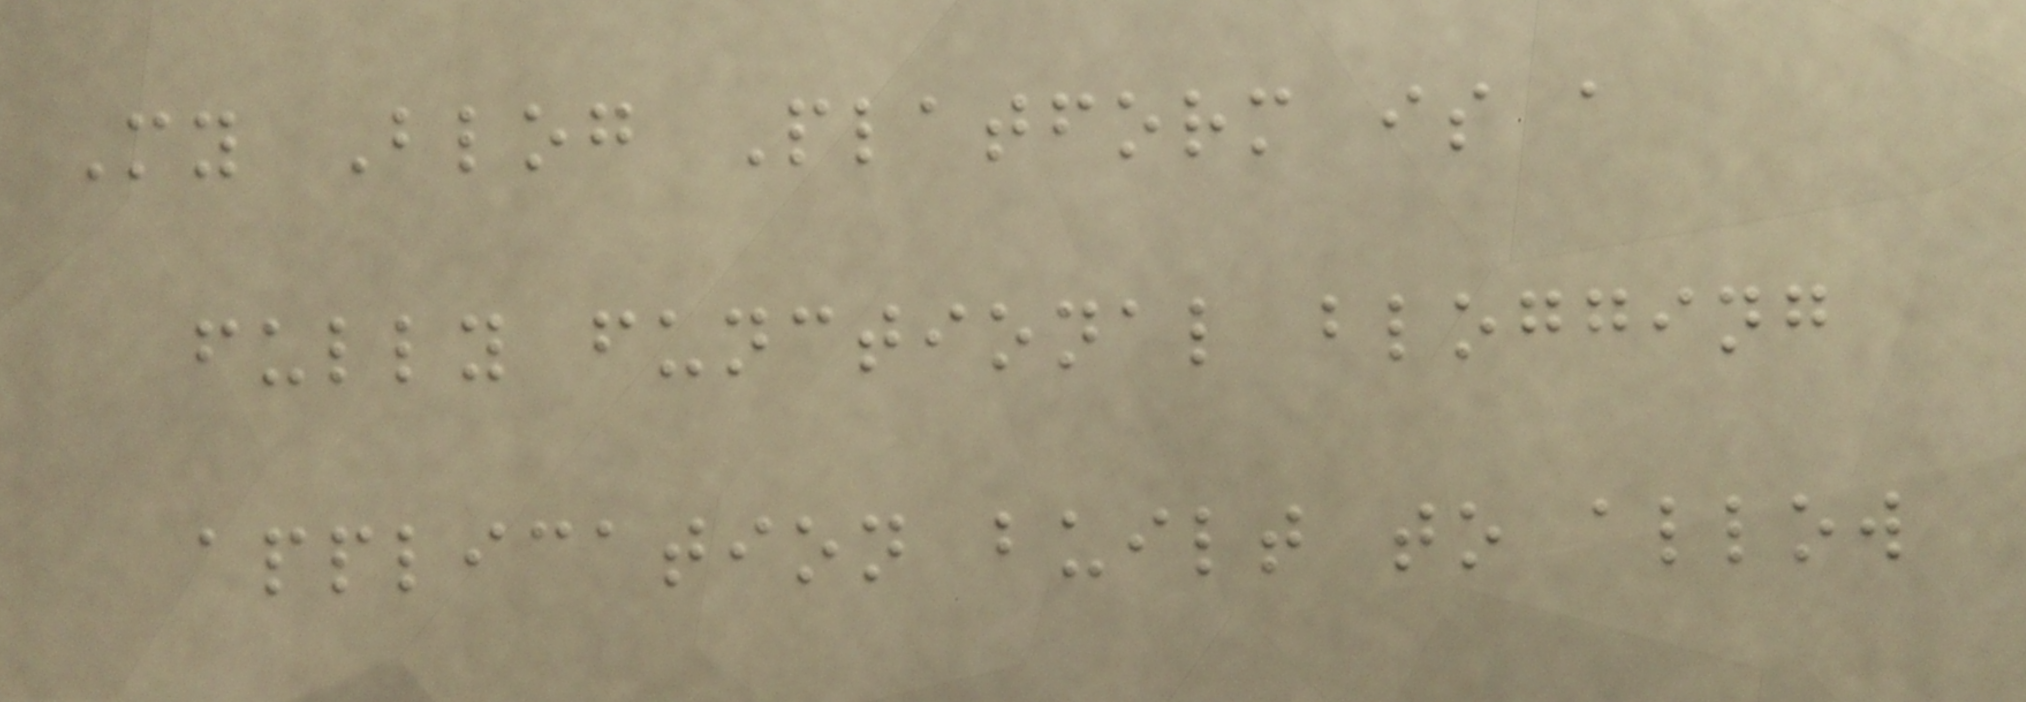My Blog Platform is a
fully functional blogging
application built to allow
